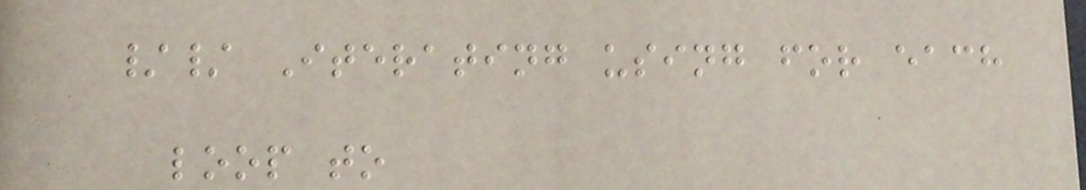// Iterating using for each
loop to
